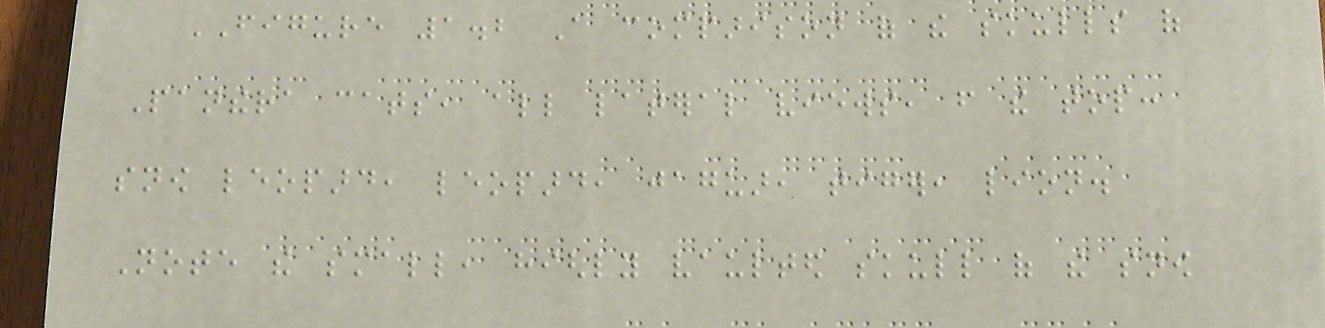FIGURE 1.2 A comparison of the skulls of
Panthera cats, all lateral views, from the top:
snow leopard, leopard, jaguar, tiger, lion.
Note the small, highly vaulted skull of the snow
